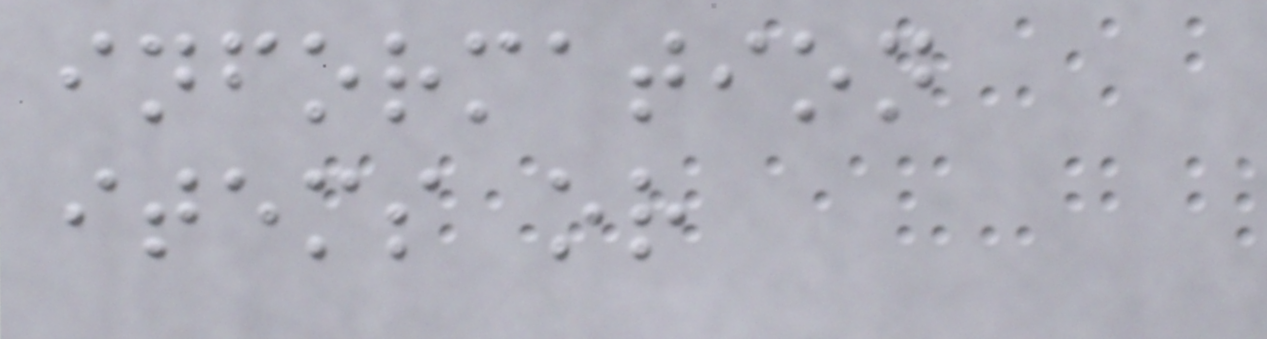information
items or
